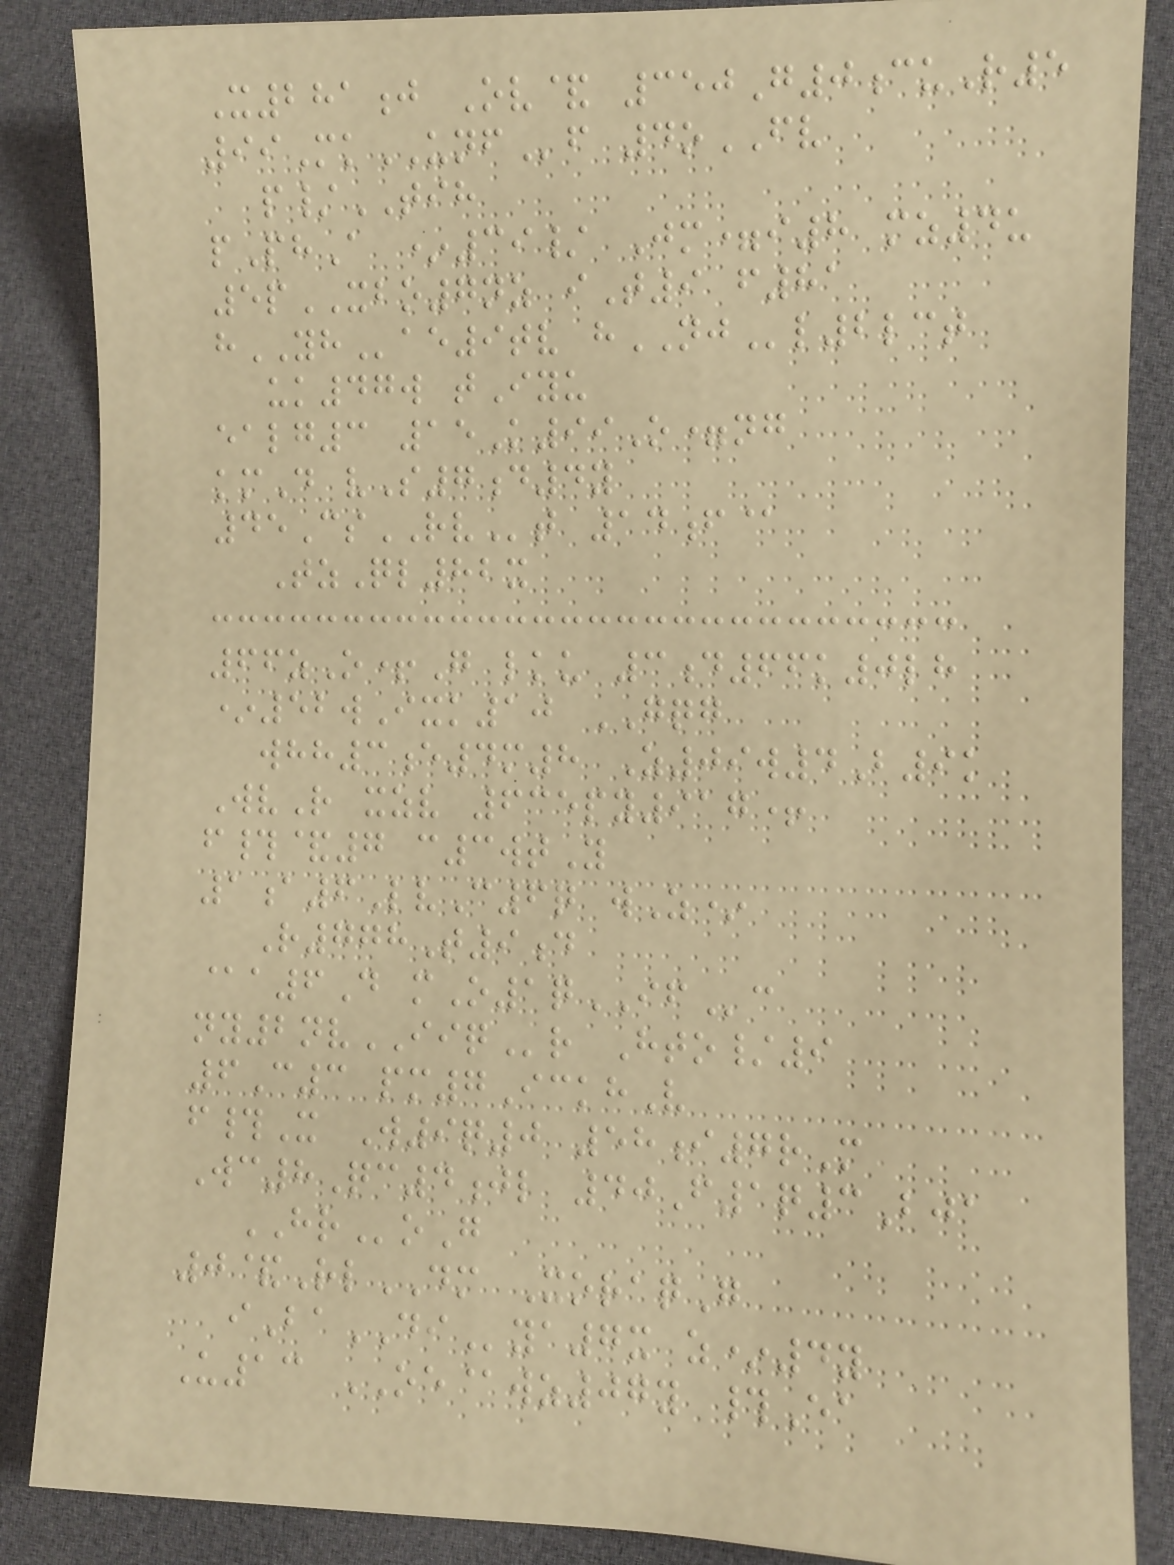X281j Ov& 350G0cuR5
99MkUNFf 4oFV
p/TIH
pPhA *39/ Jm=i8 mz4u
5pXBO7nz iT9 f81
hYHae9tv hNJl2lct
uk47w tIyu
ealg3 15K99O=ng
kmD vS7d4y
45CsRVt 14f@
TzQl82x
66zO+G lku 3d66k0lh
*52wIxk10 GQG
whh3e4m8 Z09w4B9k
WvR xzv 635py917+
f#&7 c3wtY
1a6LvC6q wZ*
R778T9d
@a6D mO1qIFc
ny2nvIIQr Hto/9
6C3 pm7IckhV
f#X W9q0 58i7rM
Wc8Qc4jl 40F1q3Bja
HRoG
0&RlDM XoraqG
iBaDIya7x z*4y
U13 OE@wz07y #Ea
